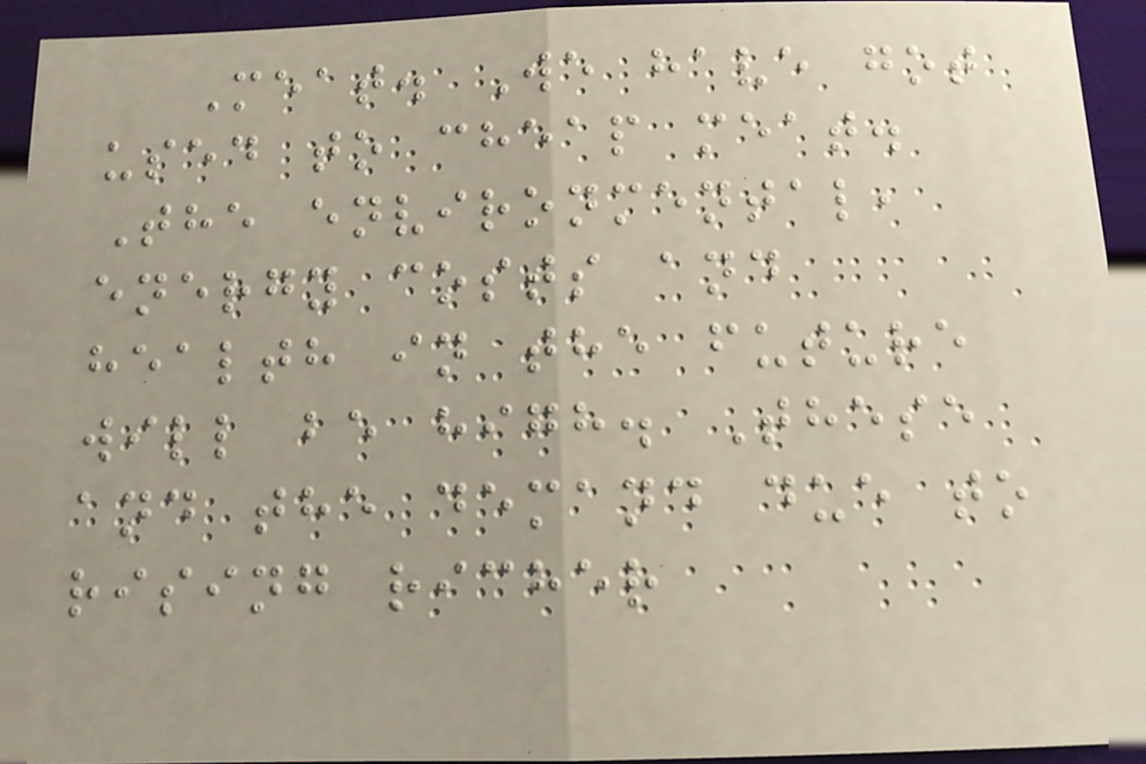Meat. We have got
used to cheap meat.
The environmental,
energy costs and
health in the future
will be high. These
and the demand due to
rising richer
